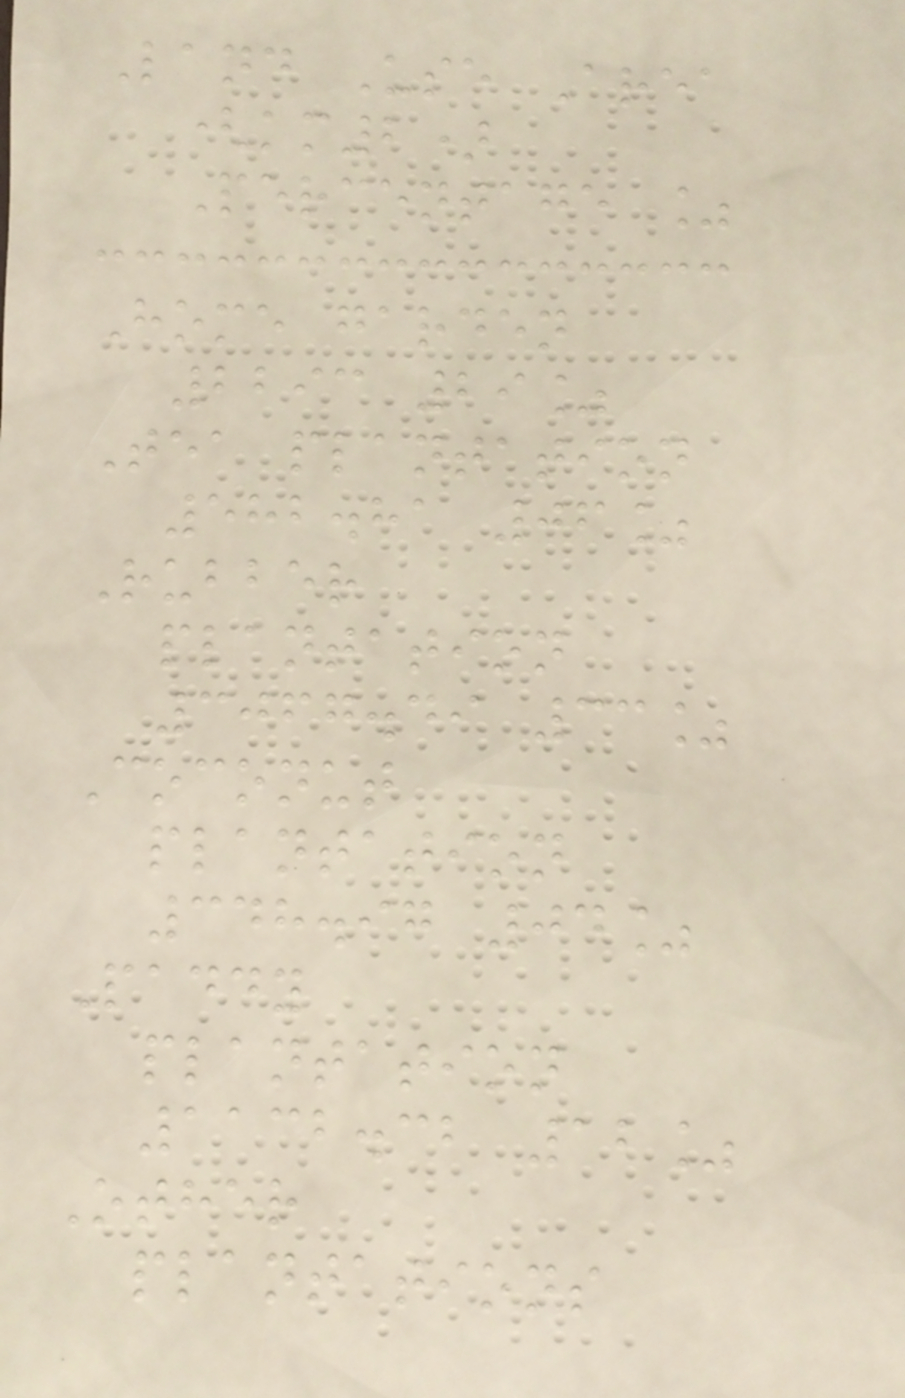Land Use Area
(km2)
Percentage %
Home garden
2293 29%
Tea plantation
582.81 06%
Rubber
plantation
3067.49 33%
Coconut
plantation
348.97 04%
Paddy
plantation
1132.32 12%
Other
plantations
